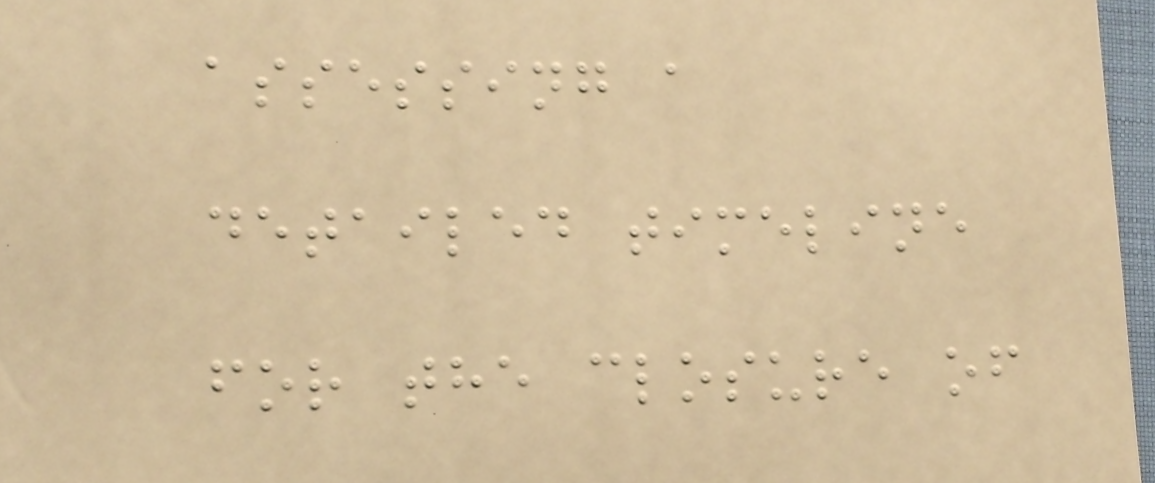assessing a
detailed timeline
for the closure of
